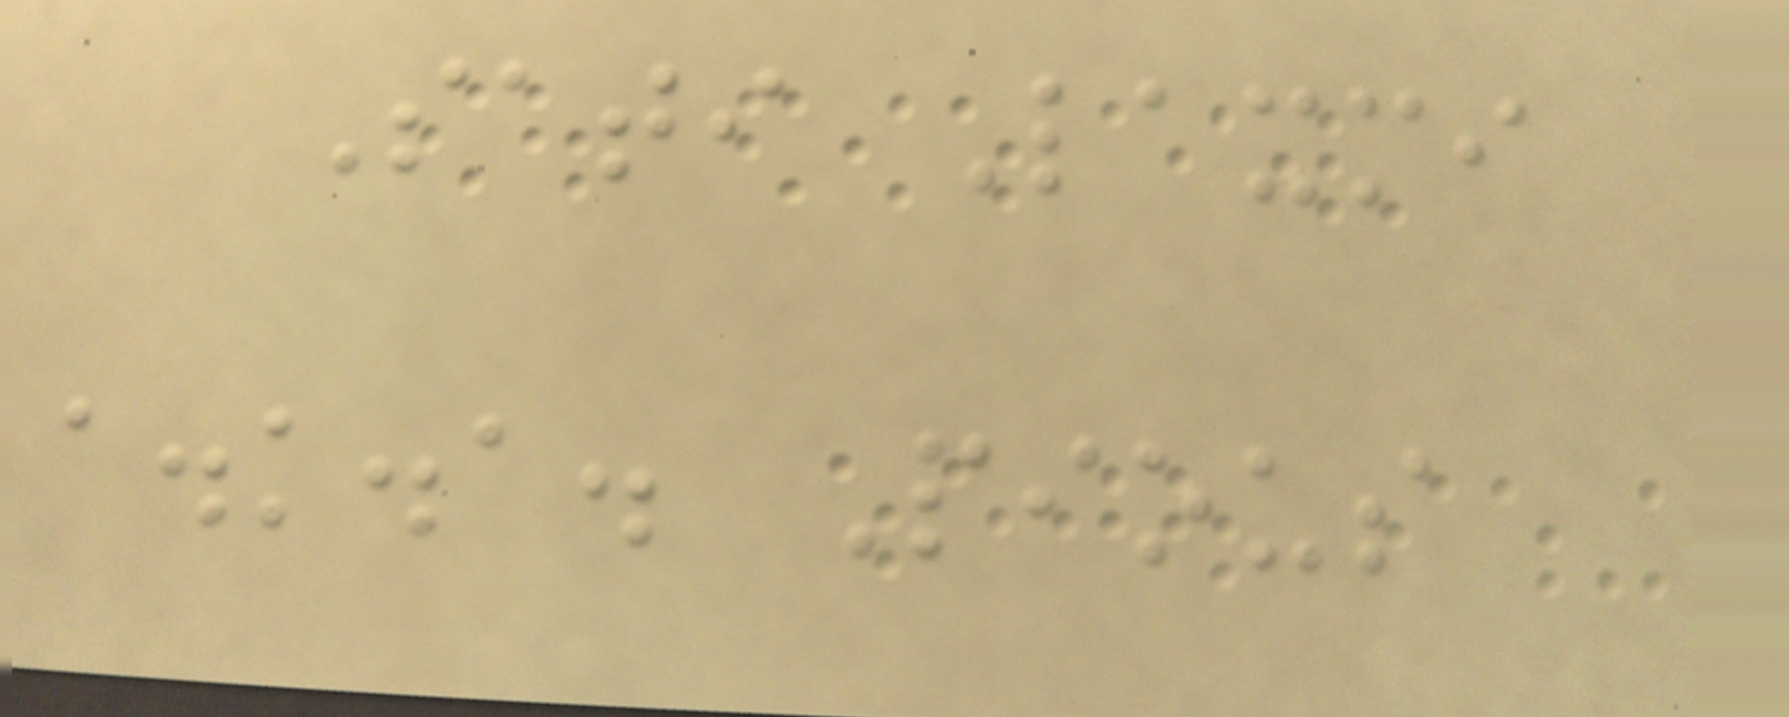Sati Laxmi
a.k.a. Pious
